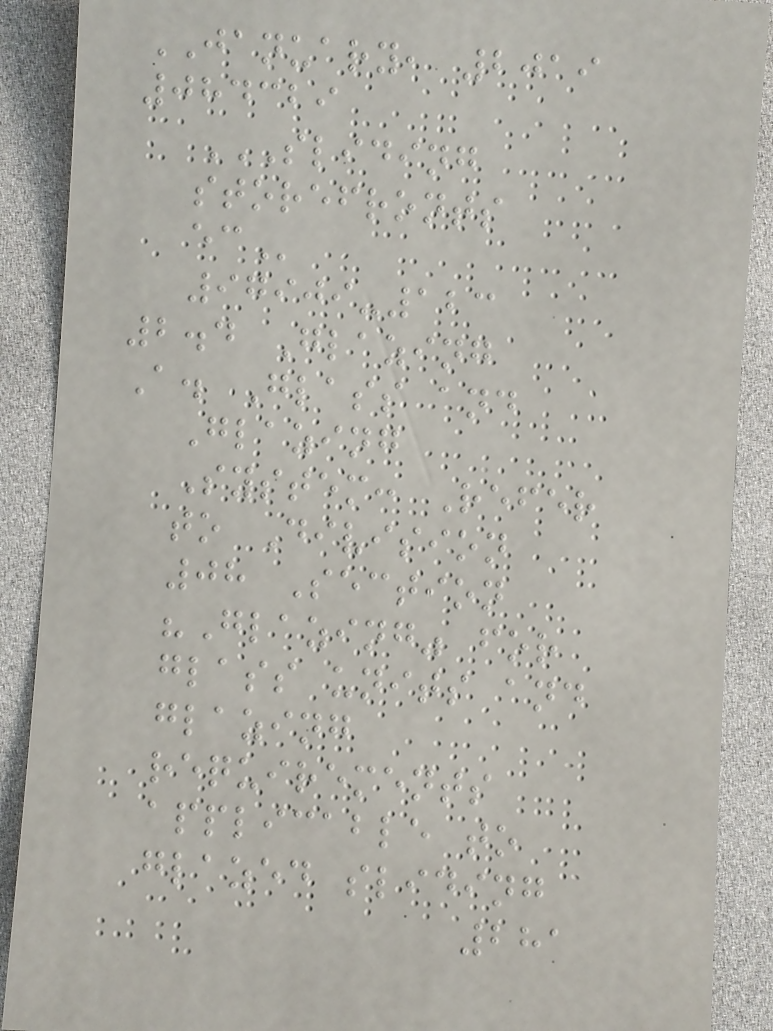JANUARY, 2019
084329
SLIDING
STOREFRONTS
EC
97909-123
2.4 Glazing
A. Glass and
Glazing
System: Refer
to Division
08 Section
"Glazing" for
glass units and
glazing
requirements
applicable to
glazed sliding
281
